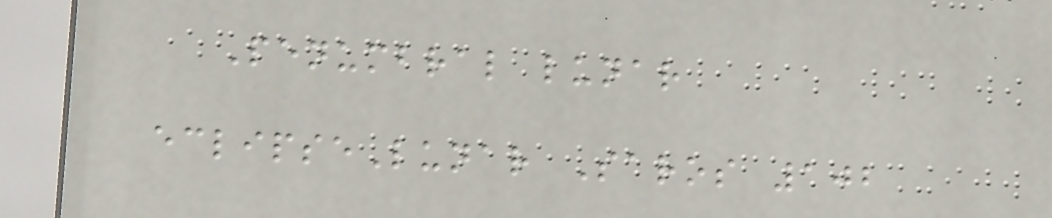Penumbral lunar
eclipseLunar Saros 102
